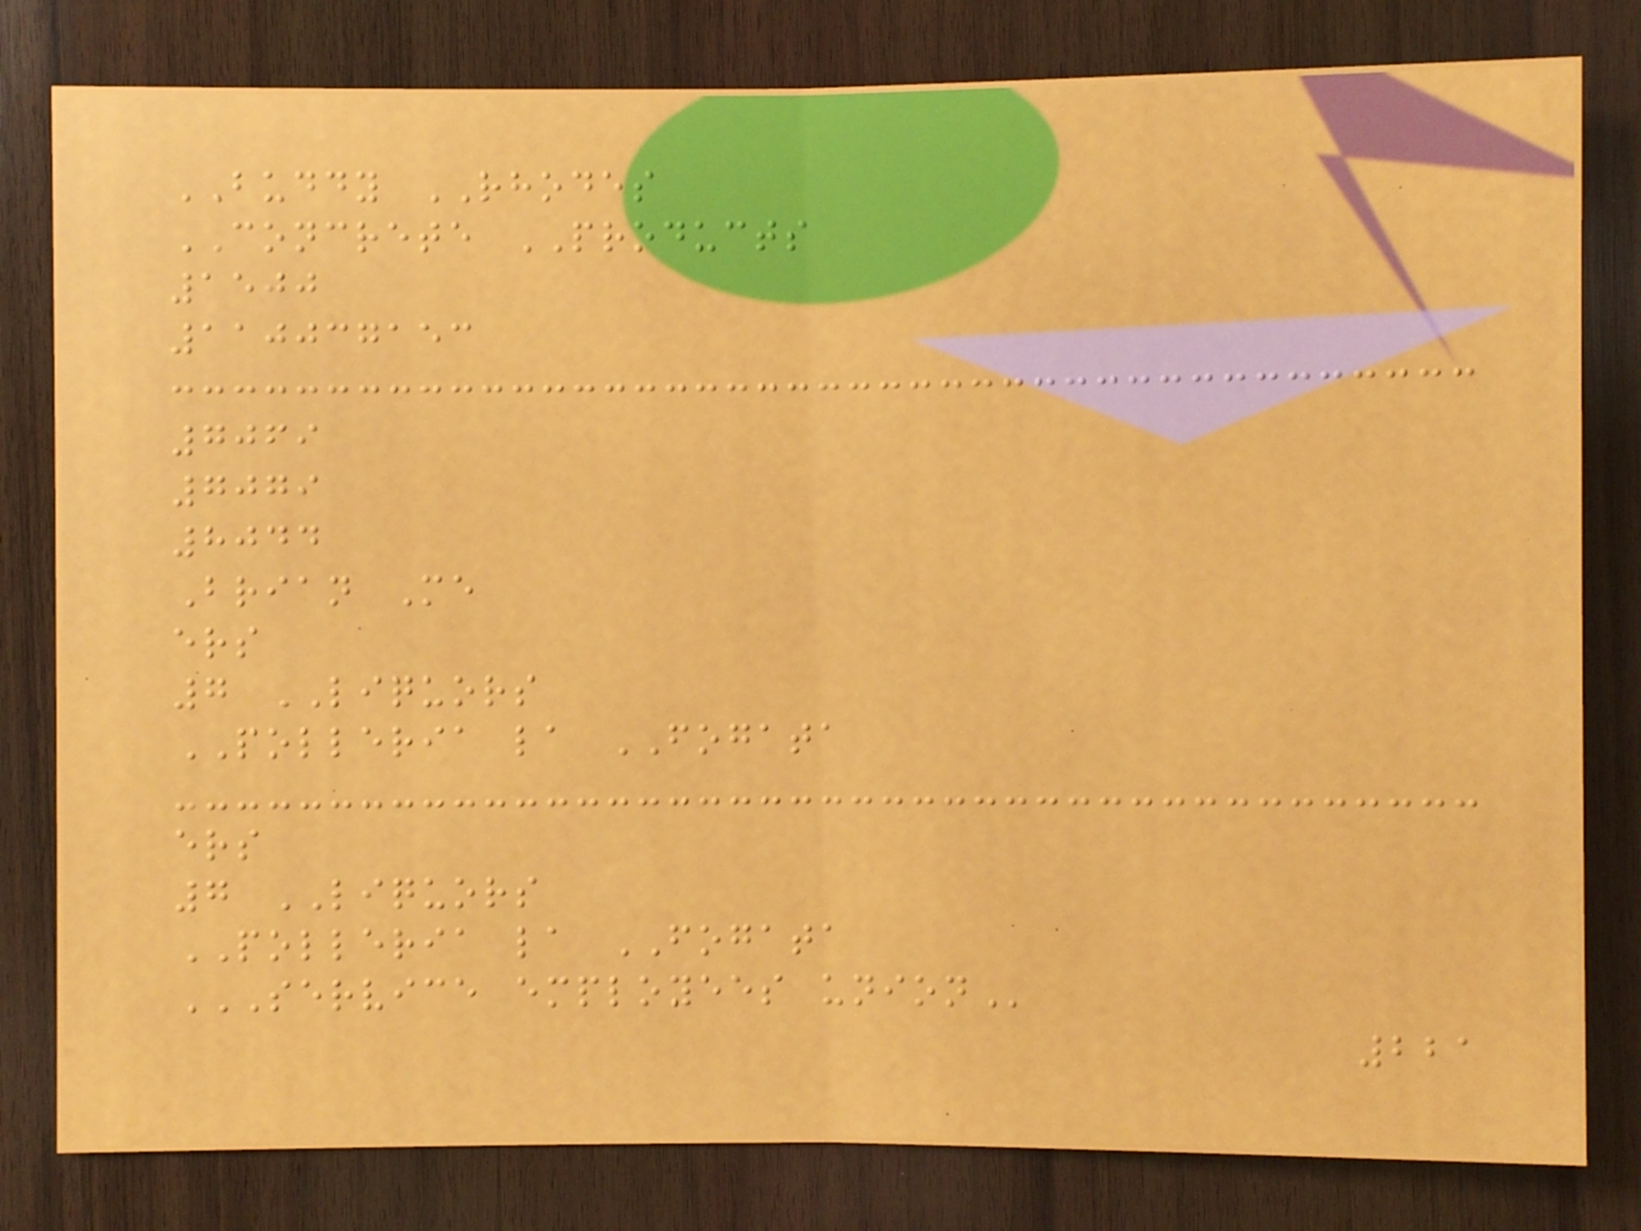BUDDY RHODES
CONCRETE PRODUCTS
1500
110037153
7069
7079
8044
Brian Me
ers
7 LIQUORS
POLLERIA la FOGATA
ers
7 LIQUORS
POLLERIA la FOGATA
SERVICE EMPLOYEES UNION
221
